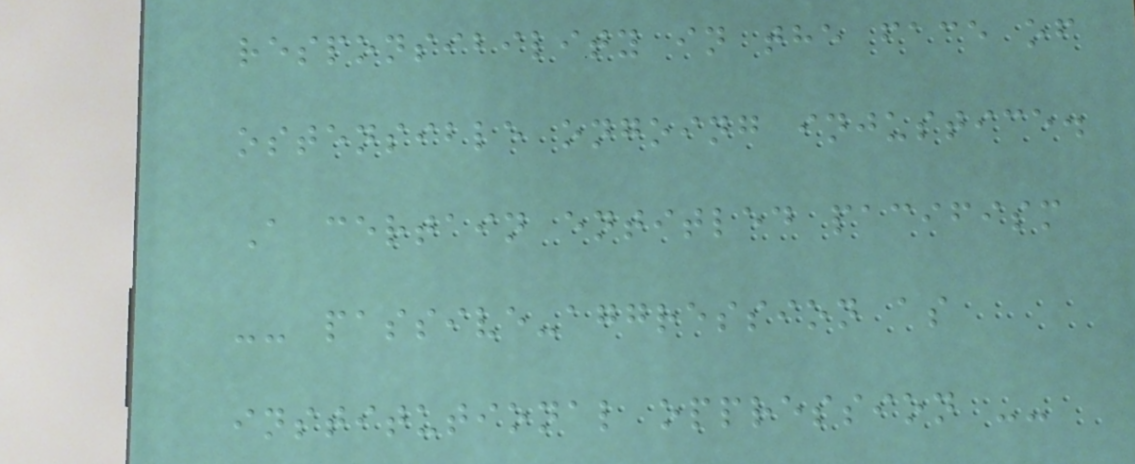responsibility in the face of
ostensible ongoing injustice.
A certain entitled pacifism
-- passive-aggression as
institutional oppression --
